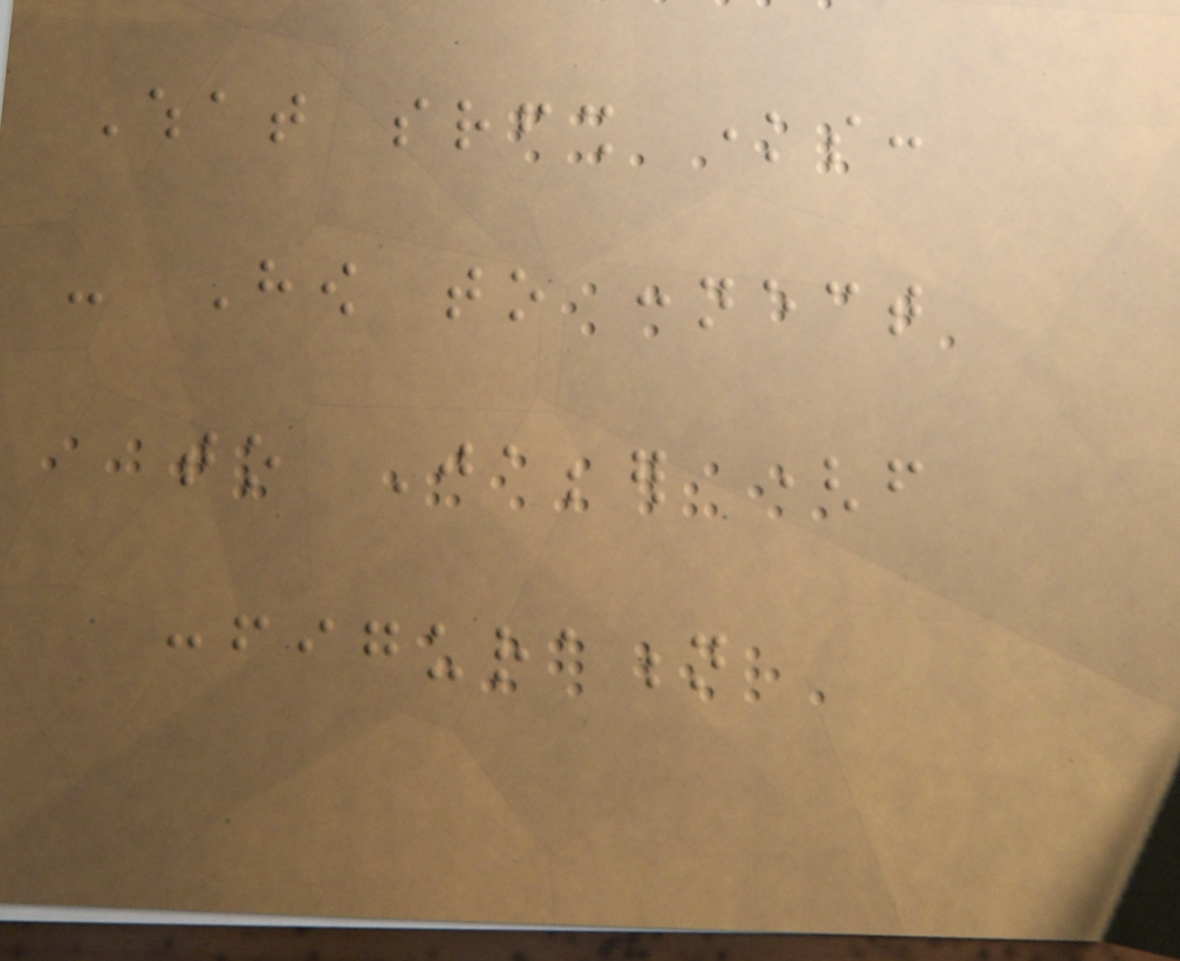What srfsh knows:
- How to connect
to Jabber (from
configuration
